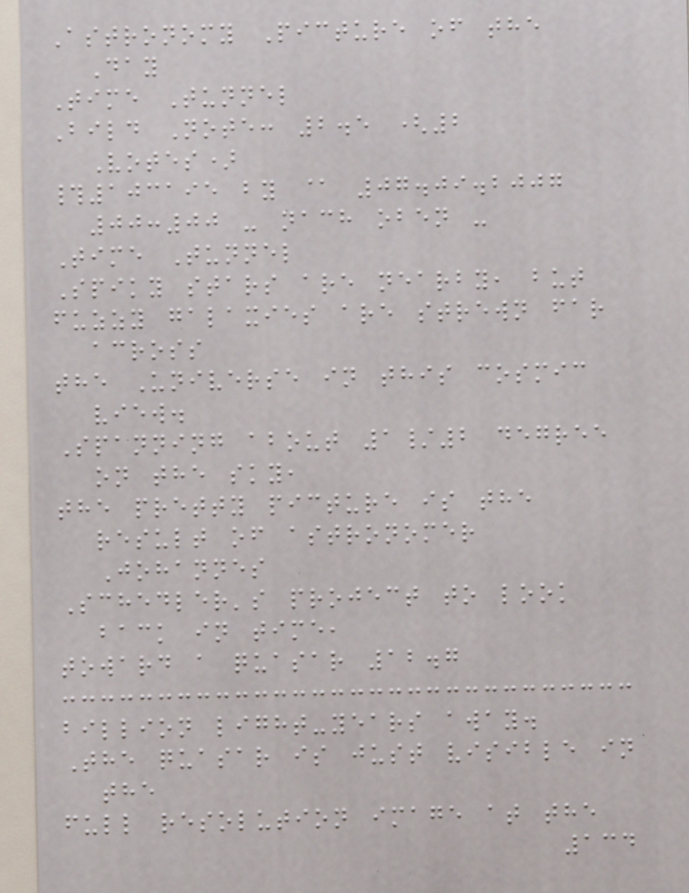Astronomy Picture of the
Day
Time Tunnel
Bild Note: 2.5 (2
Votes)
#103195 by @ 07.09.2007
00:00 - nach oben -
Time Tunnel
Spiky stars are nearby, but
fuzzy galaxies are strewn far
across
the Universe in this cosmic
view.
Spanning about 1/2 degree
on the sky,
the pretty picture is the
result of astronomer
Johannes
Schedler's project to look
back in time,
toward a quasar 12.7
billion light-years away.
The quasar is just visible in
the
full resolution image at the
134
